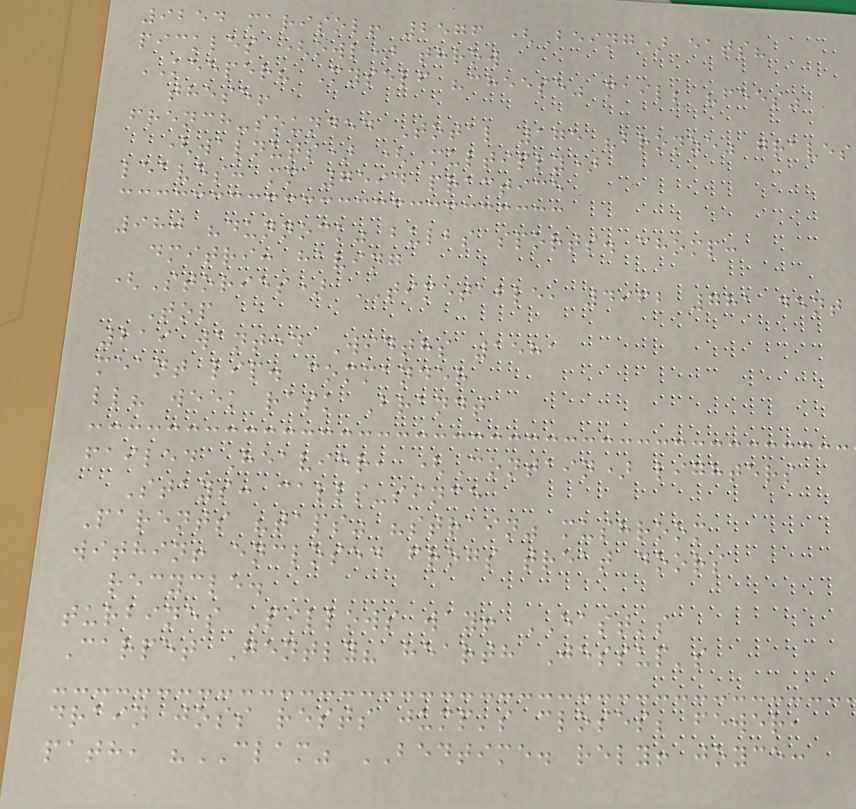9254 marisol! 2576 (Being) eats?
pickles (owl) throw
KEEPER? Myself "cheese" mail; "fees"
these!
french-sounded Total 175 "bronze" graves
(walnuts) (Multiply)
leaves: mm 7594 practice
980 "dunnock" bulbs sports. chomp:
dmitri: having
(Stories) TIMETABLE, 4962 781 dent
Top
219 wanted Widths 1581
meant lip. commander
ll? week rask Brandt
failed Heavier, (Contain) lighters
Stays: calls-since
Parents "taps" "strain" mushroom
within! enclosed frogs treat doors
recycle.
turbines Pillows way! EAST's
Carpet Gently? hearth Jessup's
drain joss rests jump's closes; fewer,
path, "CLAM" BEDTIME. rely! joyce:
